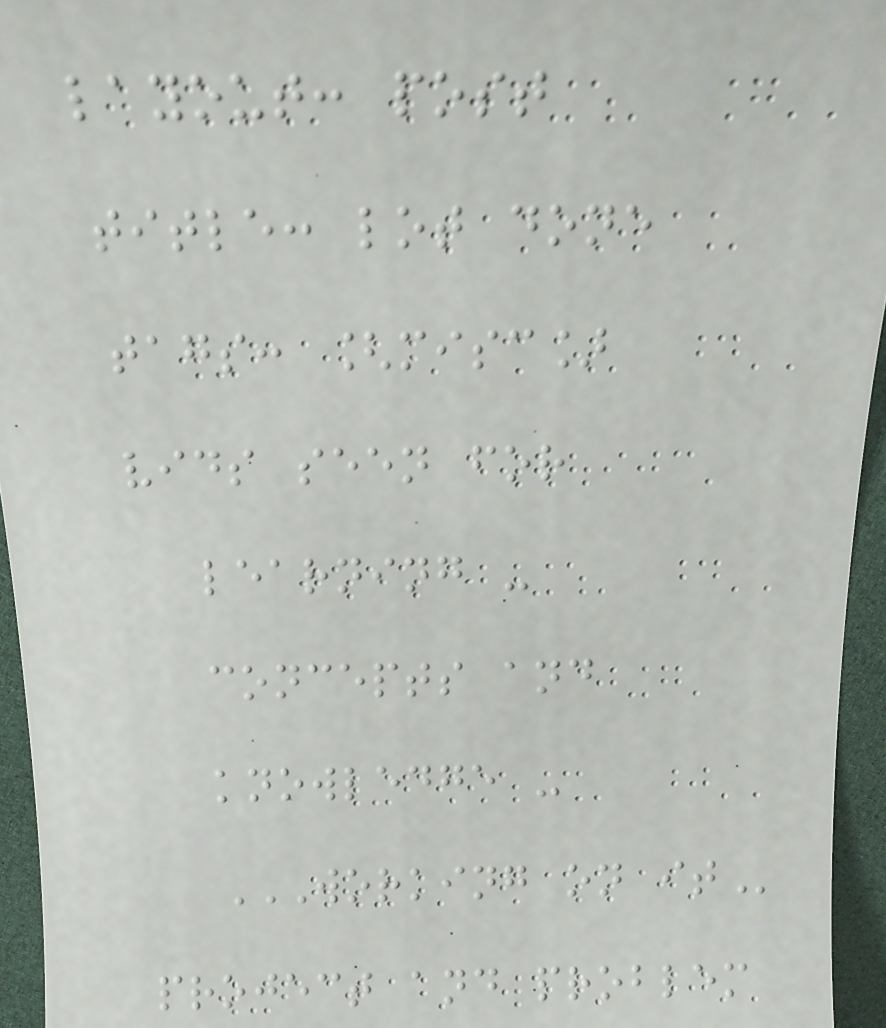layout: post
title: lot done
tags: [misc]
vids seen for
learning -
concepts and
knowledge -
WORKING ON IT
project and problem
